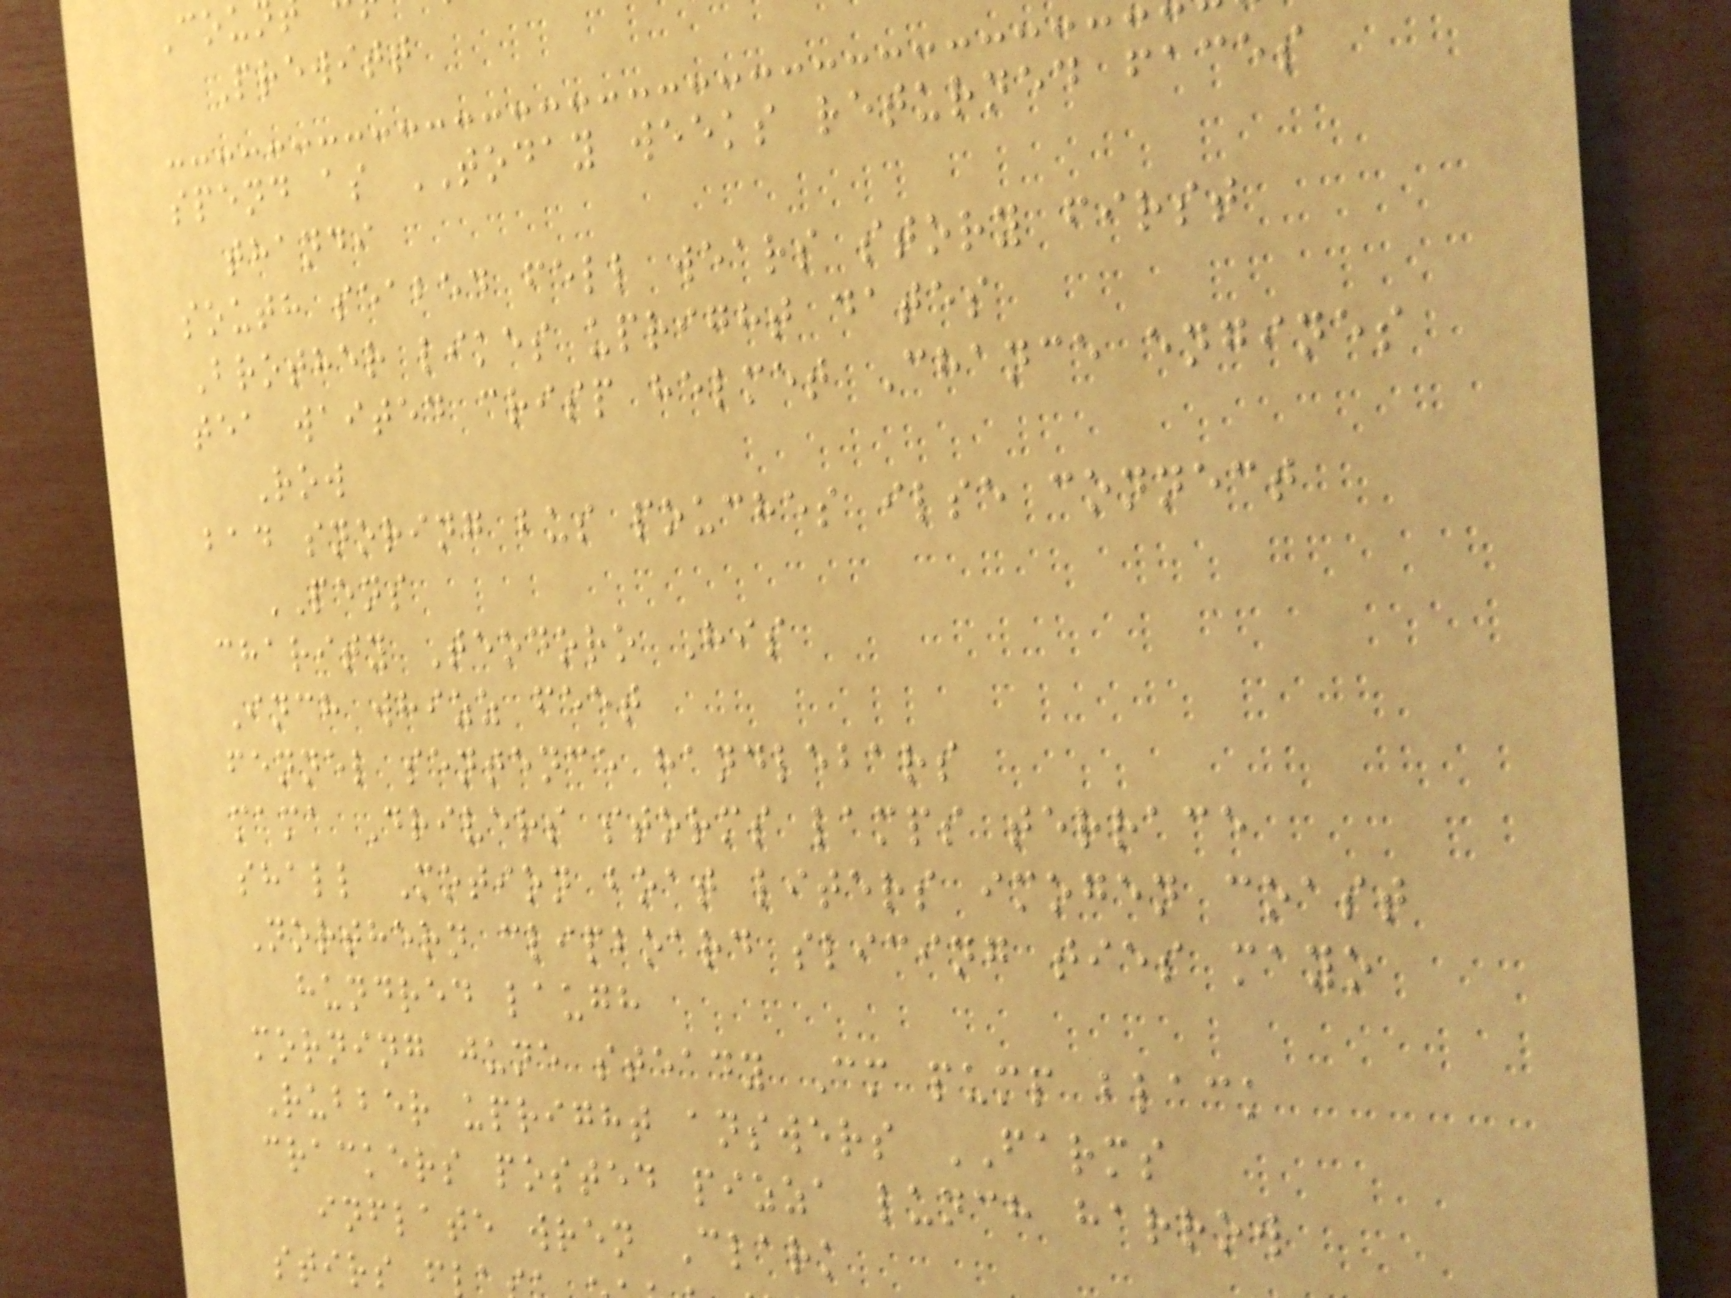Prewitt
spend as TODAY weeks returned faces
thandi
south seabed fell wears story first
Brother likes upright dates
tea waited crisp helmet Chance engines
Row
bad snoring bus pouches ilse connect
PENS
charity Teodoro His
Inch whizz feet
fennel sentence handlebars
mama Drivers storms lamps terrace
shall Motion boat liters imogen coast
Northern clipboard slicing ties mayo
hundred laugh
morning june steady Cm pump black
Rubber upright answers FARMS
crackers posted pizza lunch harrow
inflate wren Clark
